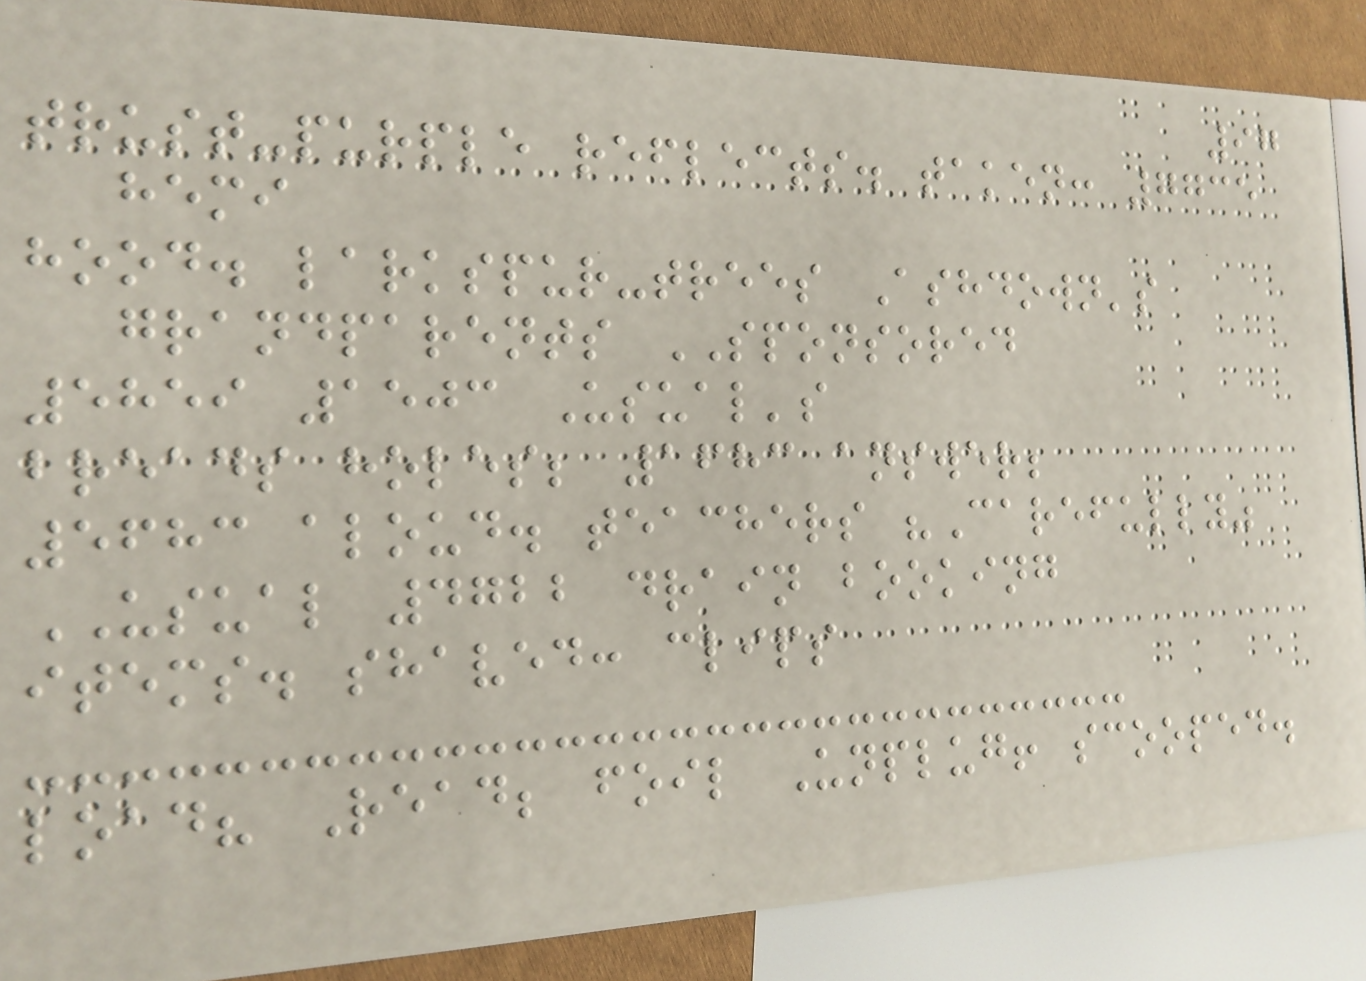97
trust-purple reflects. taken: 7735
hemi
hood. larkspur-trees Ashdown's
grandparents SPONSORED
5859 1503 Usual's
breads holes; 1683 answer;
5683 aloud. teachers "Carefully"
USUAL 4722 drain booking
items. shaved: clips
load? Read; foil Unplug! scooped.
